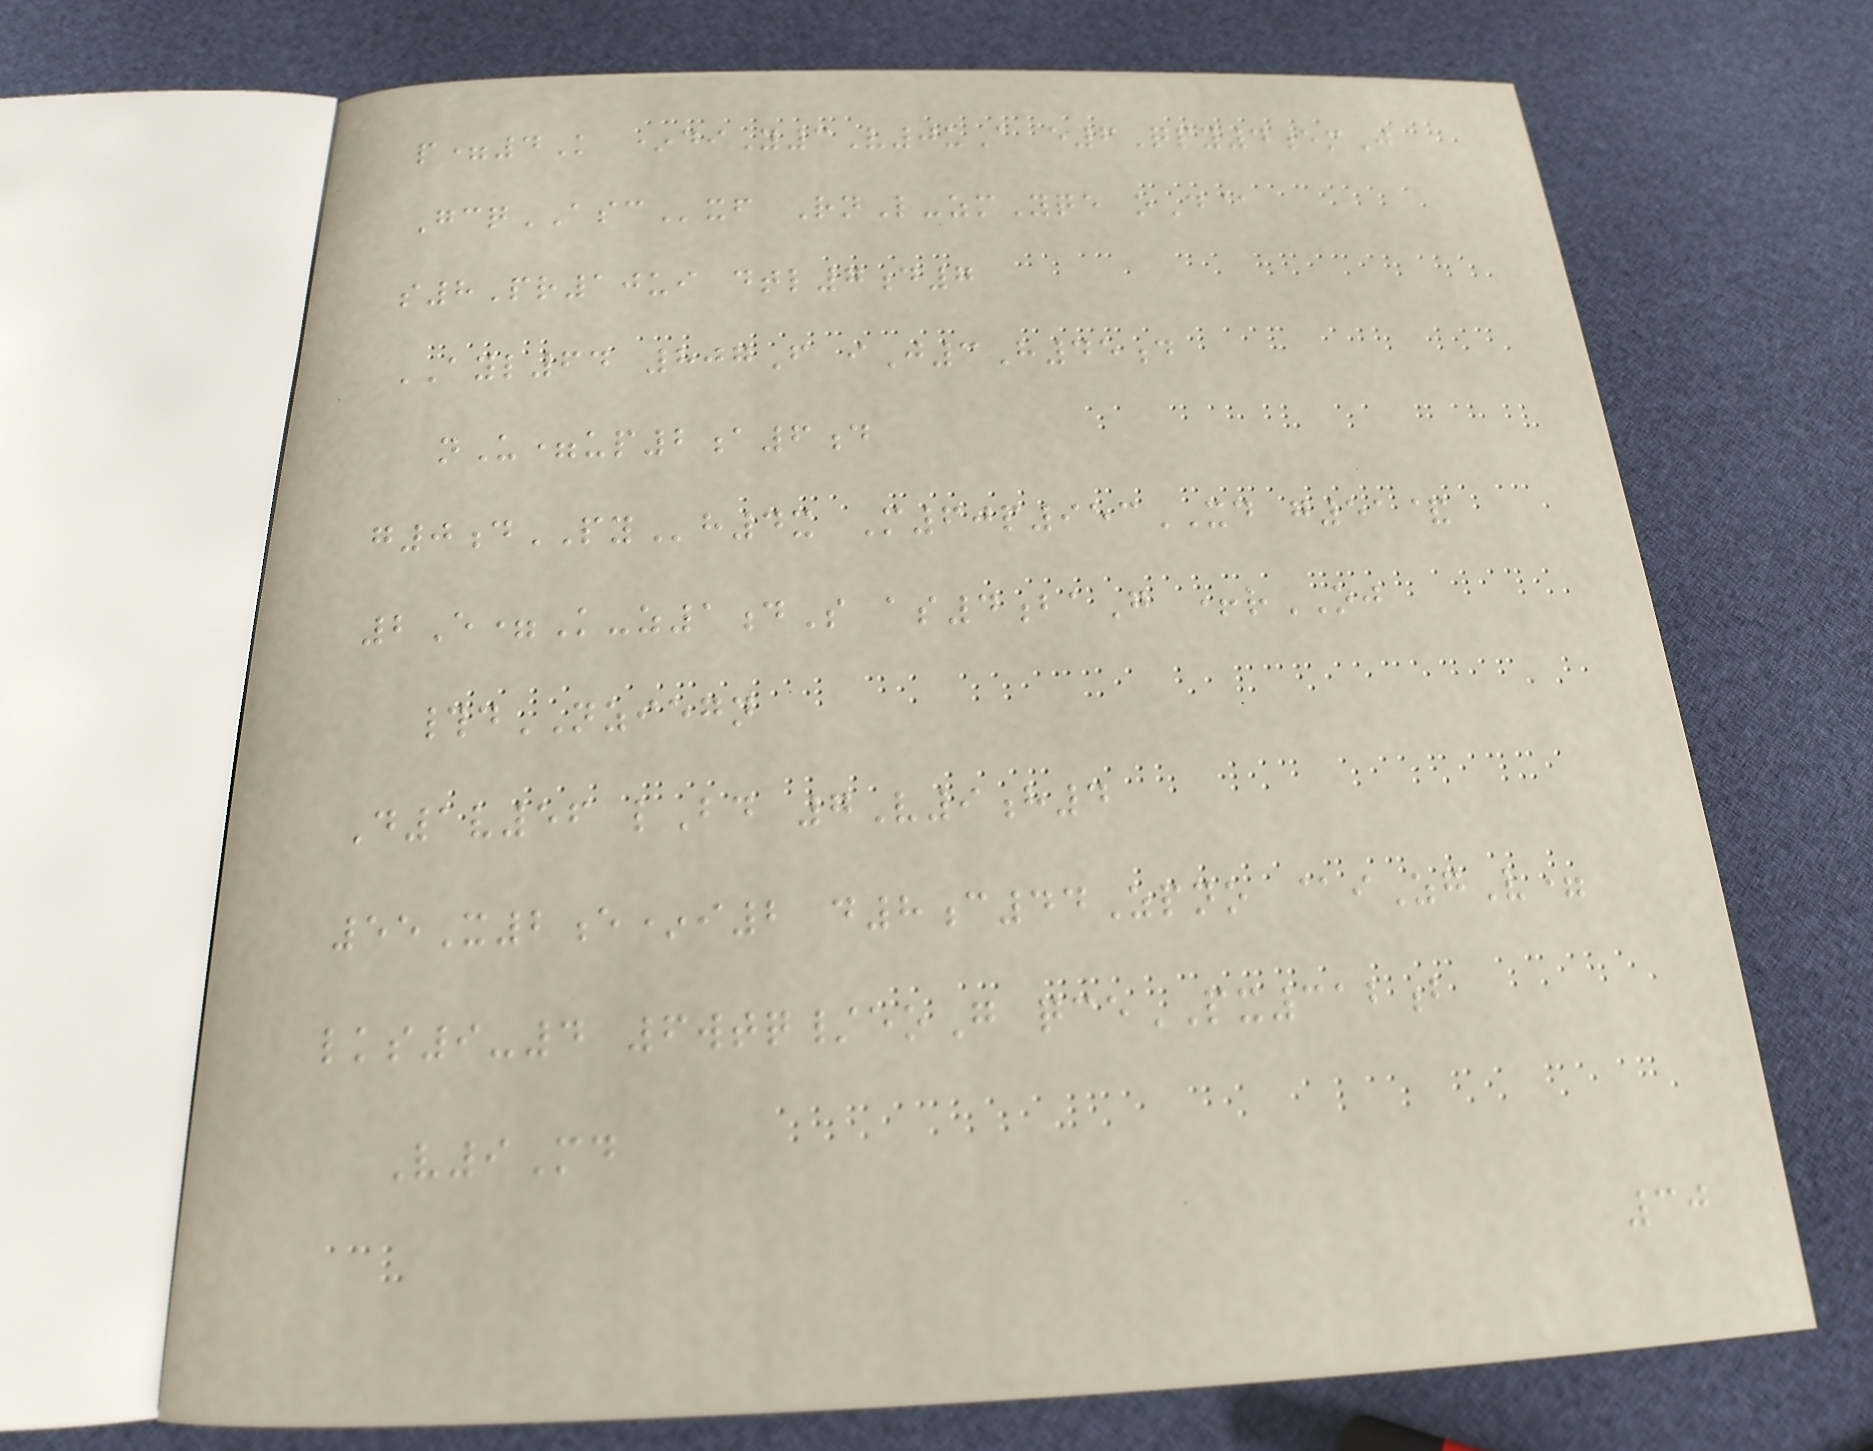p=4K *diY3V0uA e6Qpy4emJ
GcqASCxf RnL-zmYqe oD@
s8Pr10ui dtl7d7
AYL64 807F iJ3H45d
nU=up2a6d
g0dPYh4x M60p953XD g51&
2E=K-z1dS as4baG +rOJ
#dNZIEGN
D1v56 lBd 7V9h4
55X2e*i2 d8c44Zpno @iZgV=
lks9-4 6wtq/eoG qcePX312b
V9Md
30
